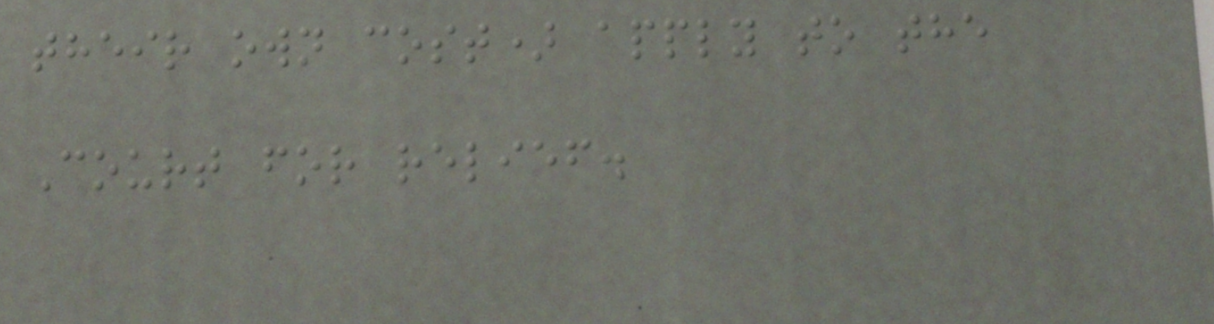their own cost) apply to the
Court for relief.
